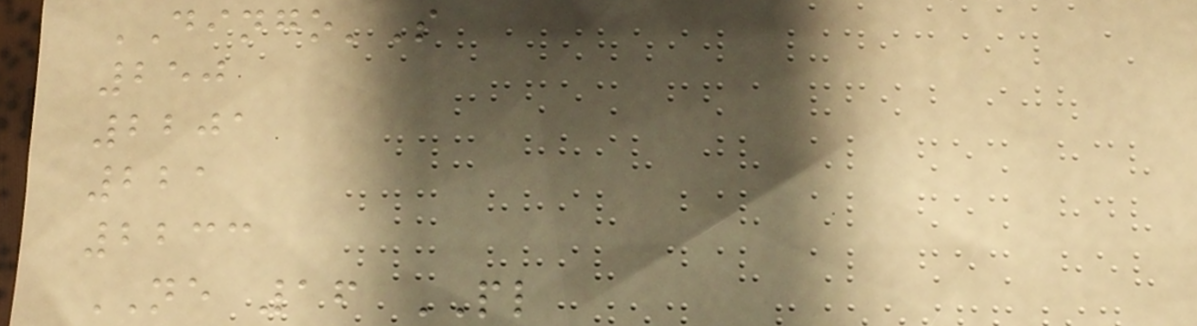DINGO'S
250
2201
221
2233
NE 16 PL
